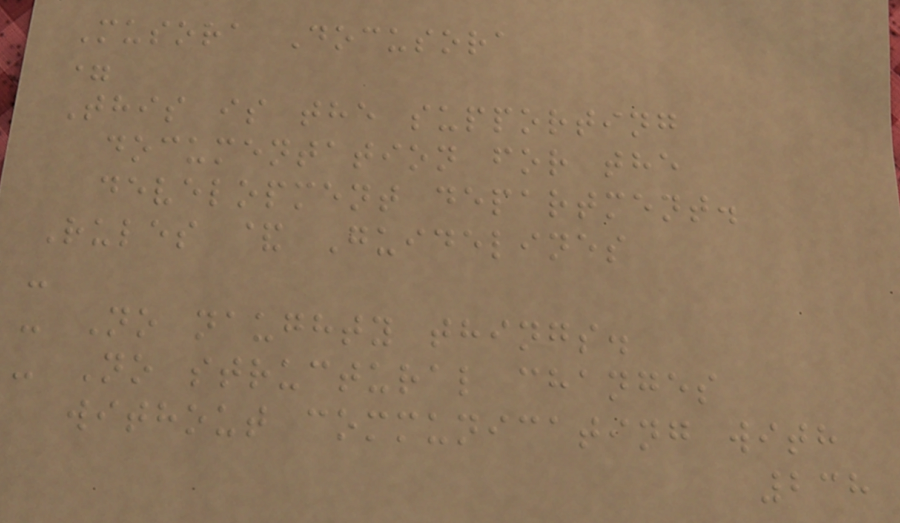Musora Docusora
=
This is the supporting
documentation for the
development department.
Rules & Guidelines
-
- No naughty things.
- No structural changes
without communicating with
238
